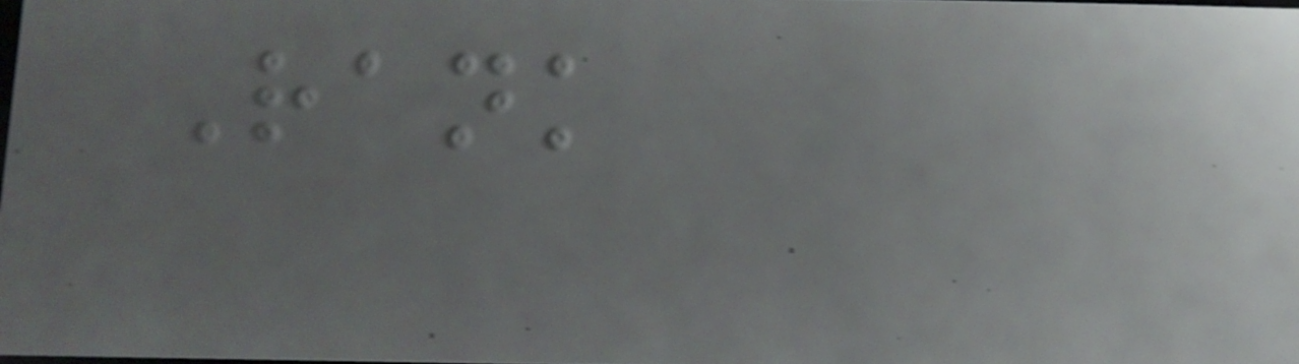Rank
